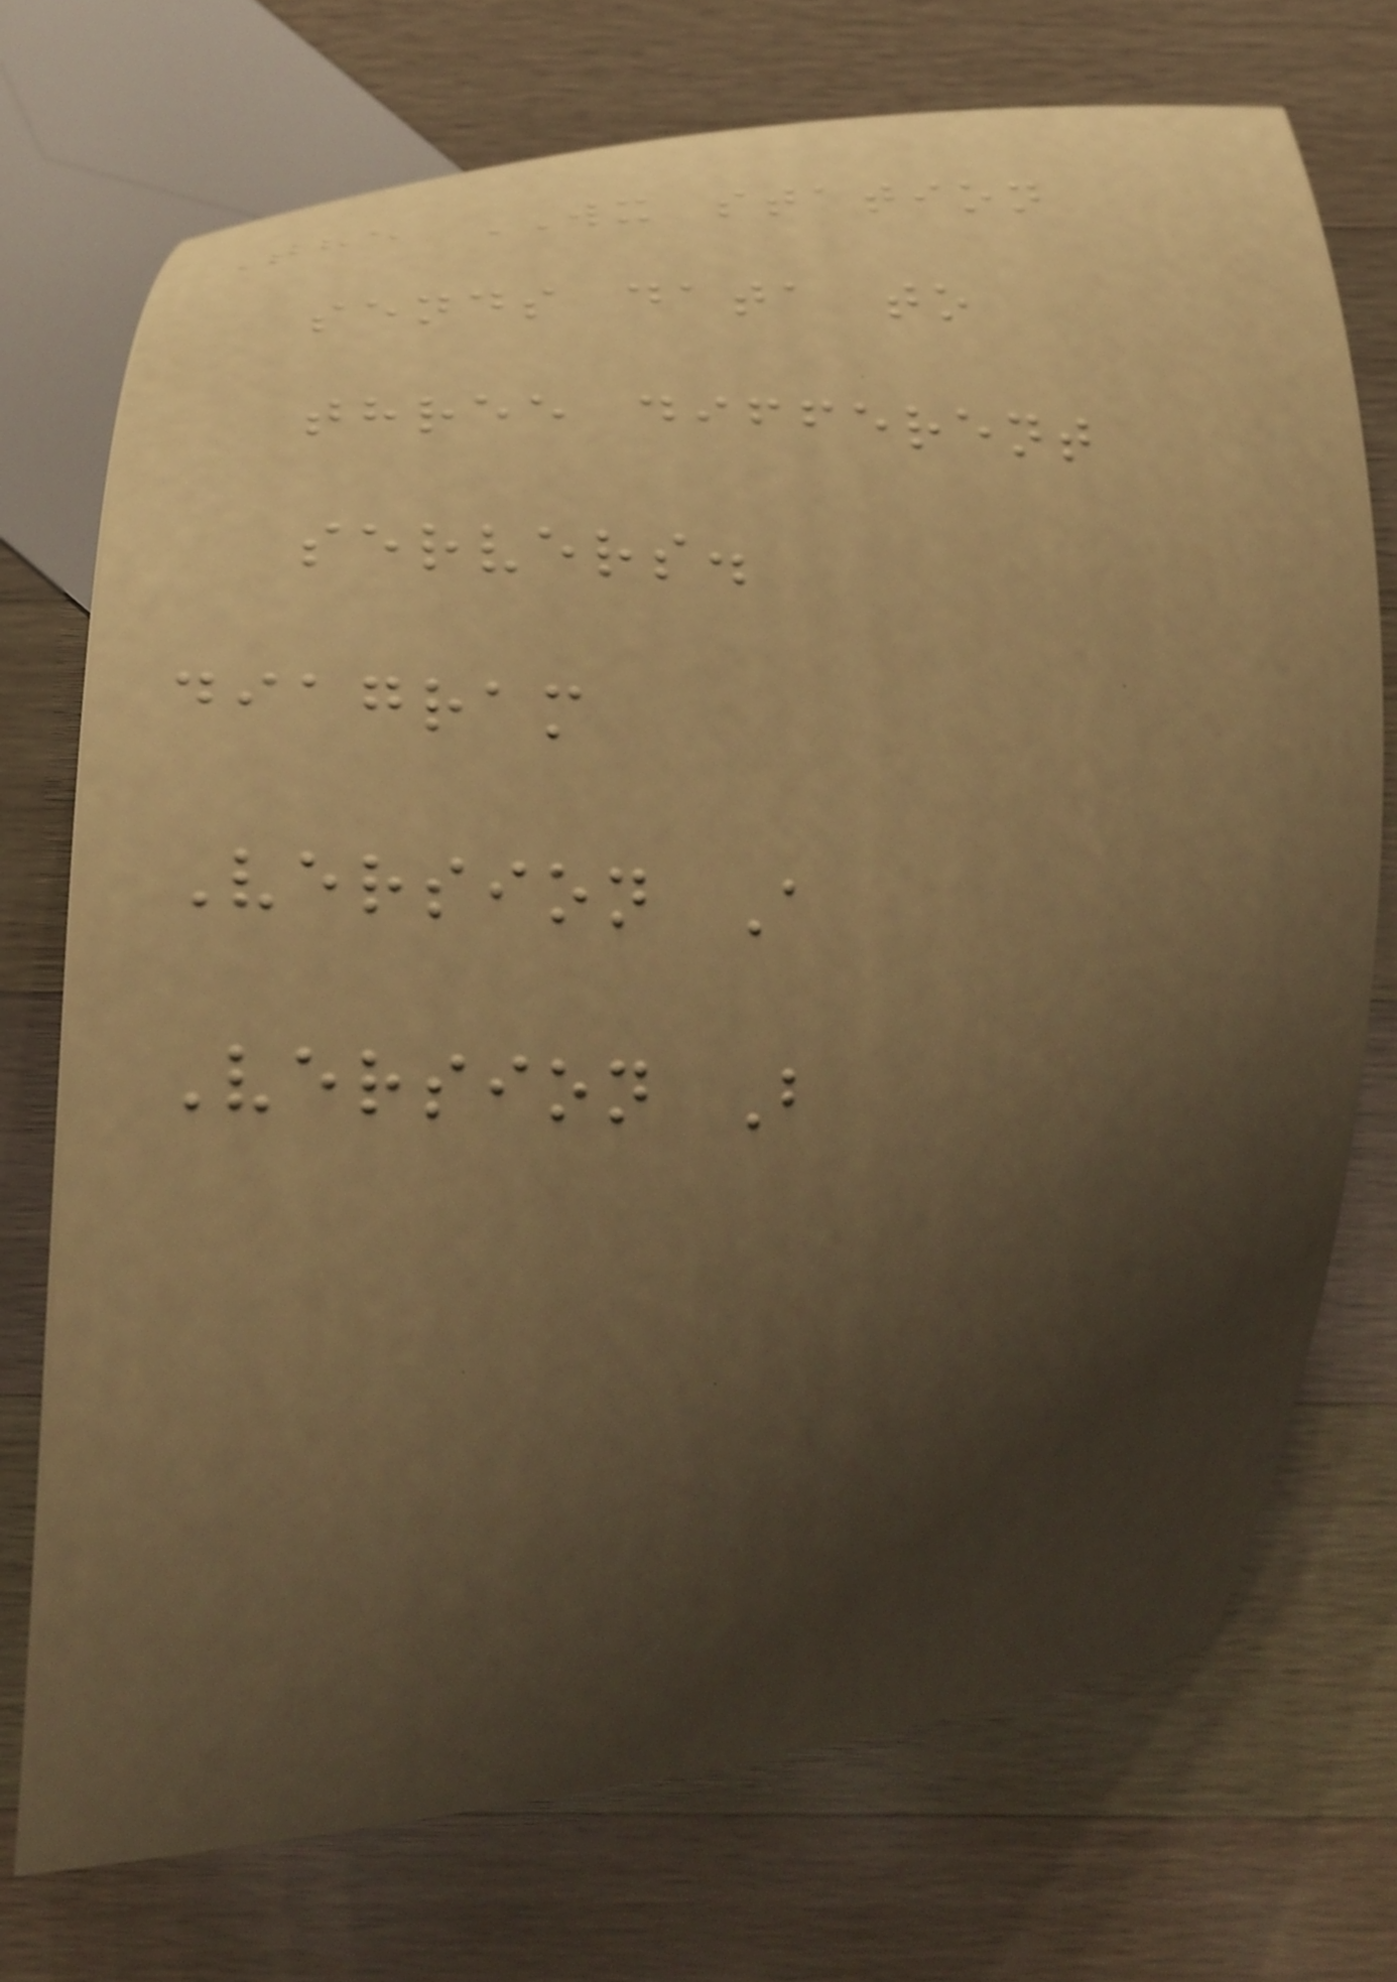The WX station
sends data to
three different
servers.
diagram
Version A
Version B
